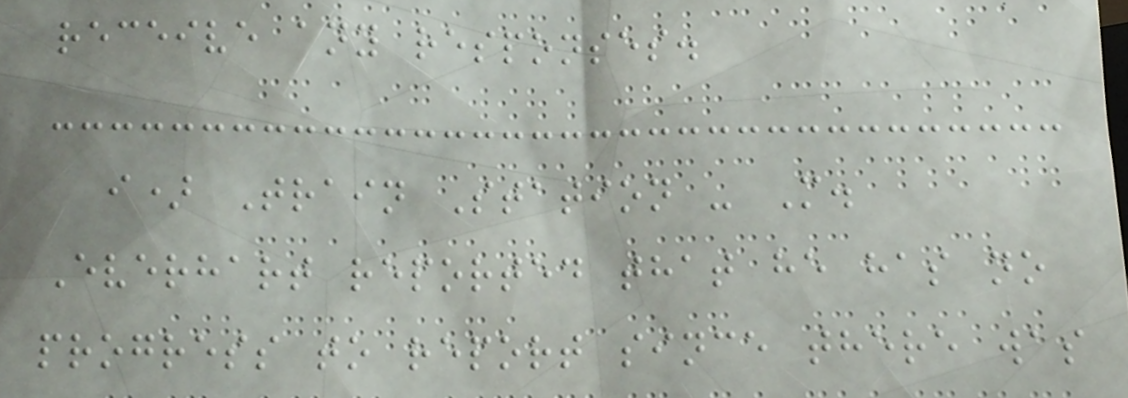receive any responses.
i) Train Station - M.
Everhart reported that he has no
progress to report since there was
